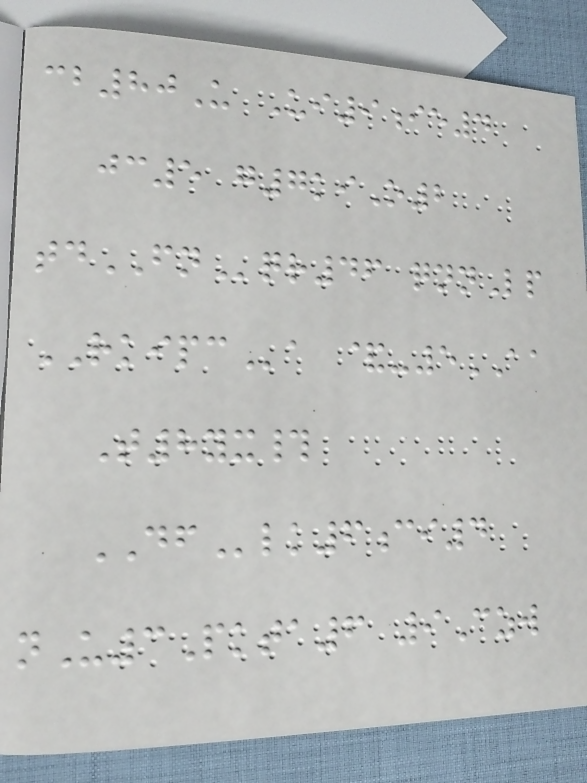cb80U Ui9ie4
jc5 g7kiO2
tdFNqr46 qnnLp
RKIPCa &-5AA
T8yx#
DFlk6ci4
nU3Pkta6 9Czw
